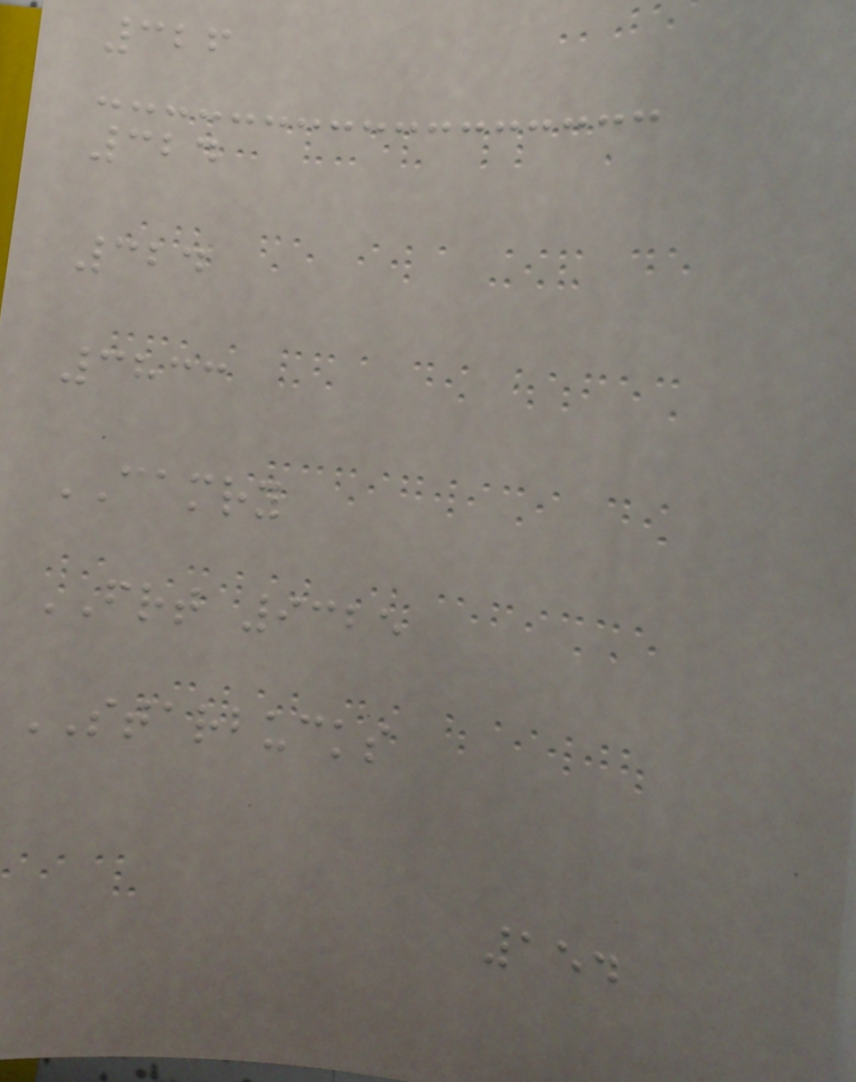326
324
324
3833
CAMRY
FRT 9325
STARBUCKS
154
